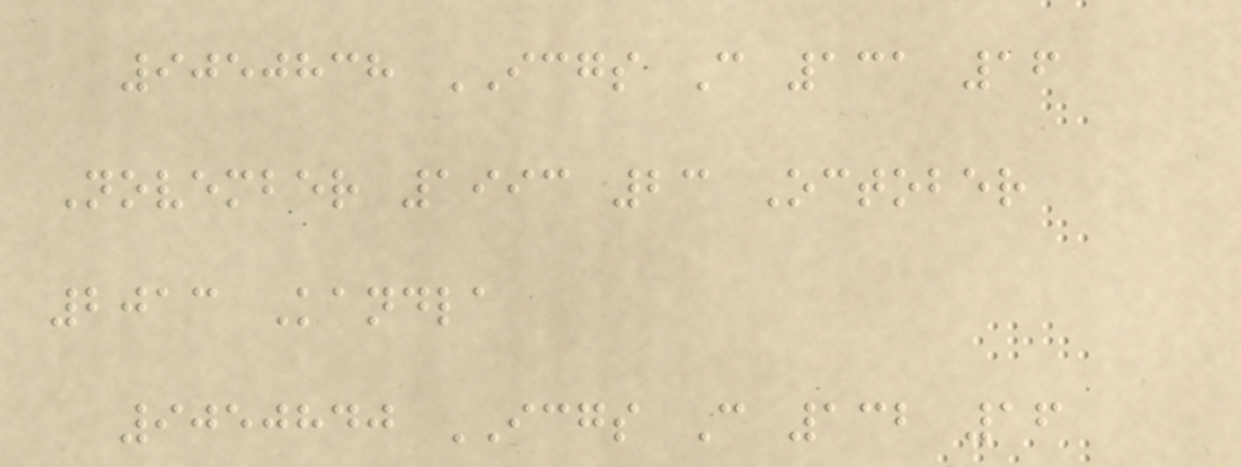9050838 ICGS C 131 16
November 1993 23 October
2013 Kandla
9050840 ICGS C 132 16
